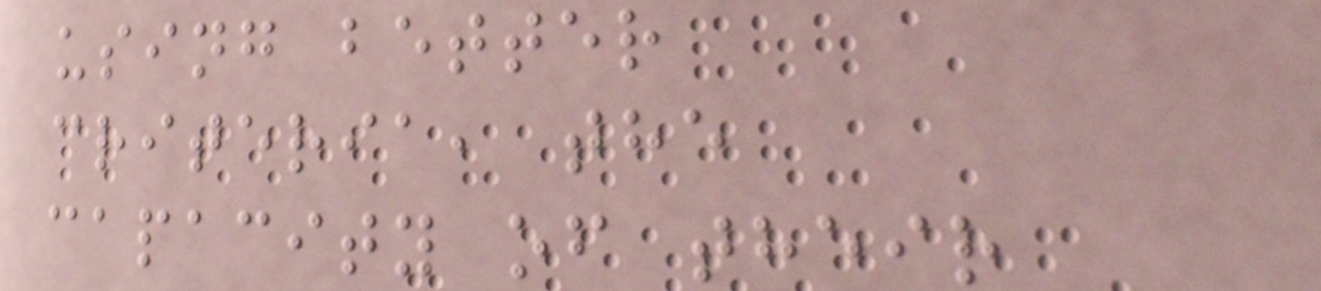using better
criteria, the
capacity of their
